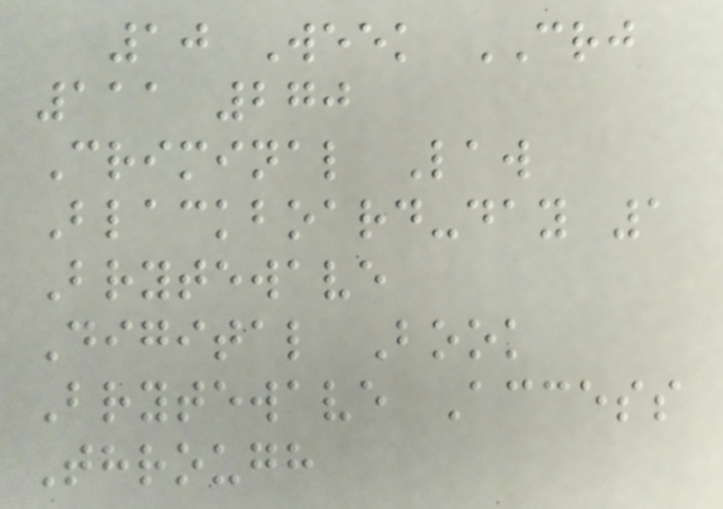10 Week CRJ
111 270
Criminal Law
Blackboard-day 1
Brytewave
Digital Book
Brytewave Access
Through
